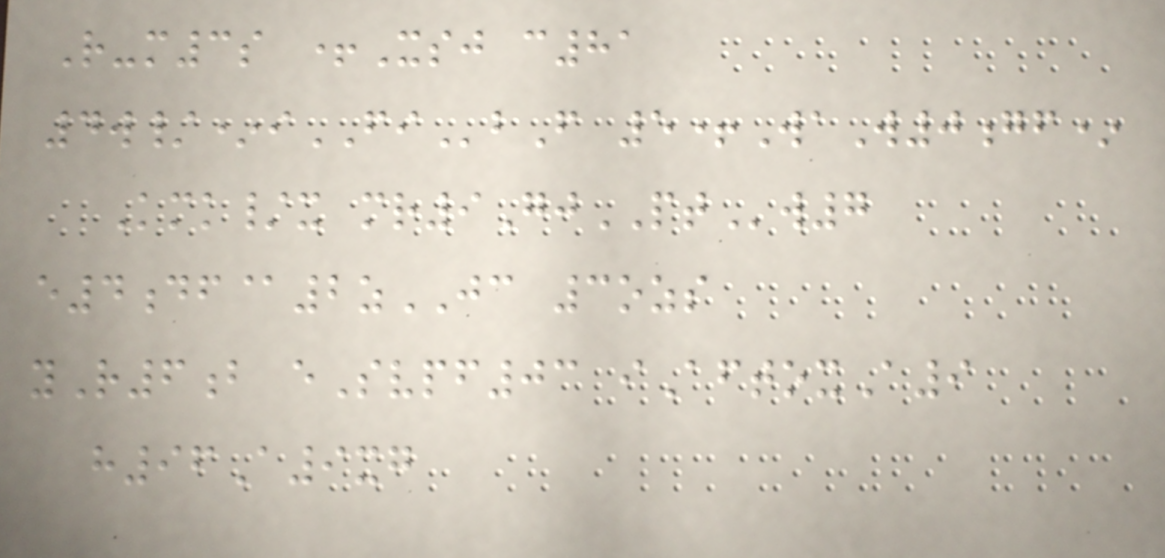R-m3s +Xsj c81
4w/*iFIbF 5+WaW0gf*
Kmk/x mr9GjPTw7
e4df@2zJC 3ozs
yR6b eSvpf03 iAftoxA9
h96A9xg
